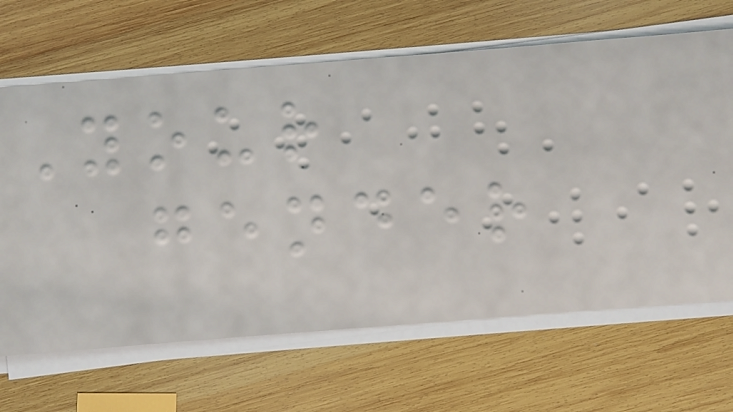Your
gender
